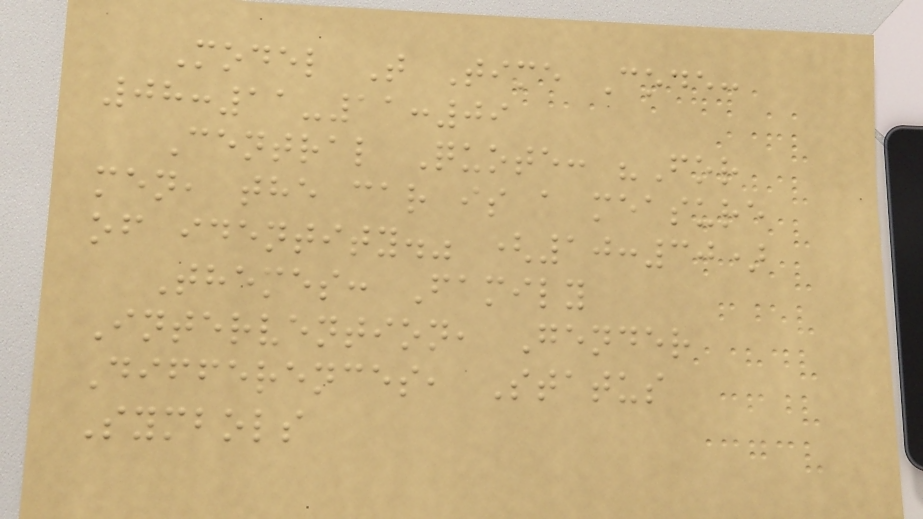Model T Time Code:
08:11-11:09
Central Quote: "For
men, the car is a measure
of identity." (10:30)
Themes: Family
Intervention, Gender
Differences, Status
Symbols
